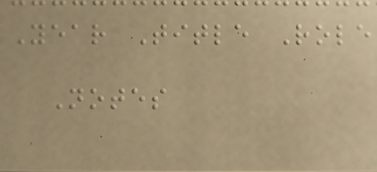Year Title Role
Notes
